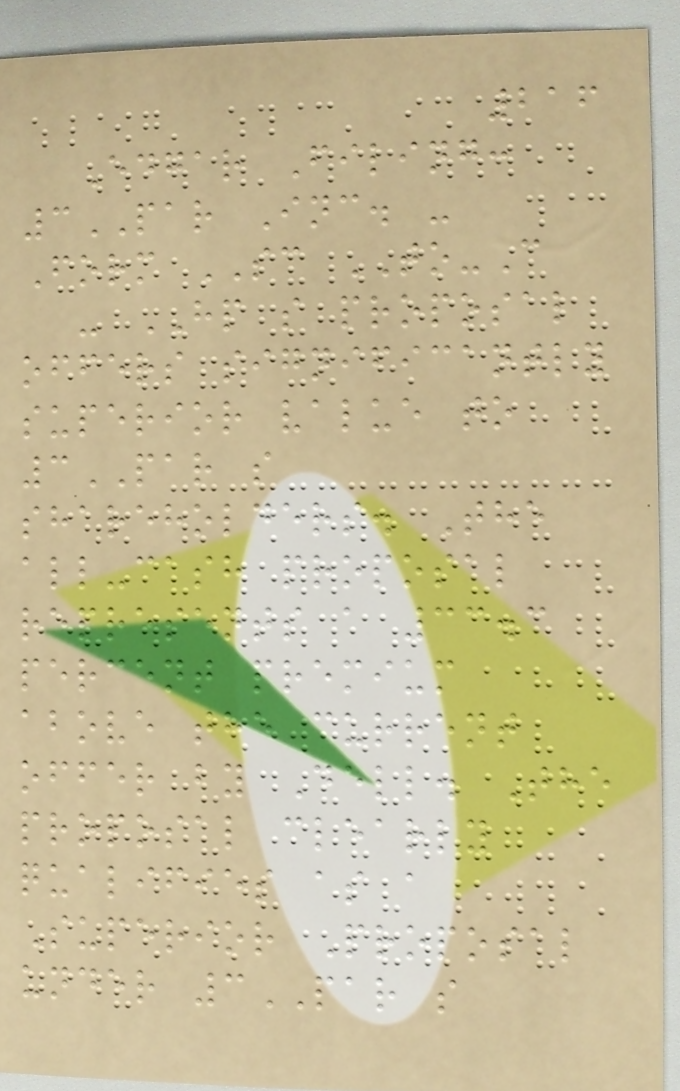216
Edgar Filing:
3PAR Inc. -
Form SC TO-C
- HP s proposal
offers significantly
superior value to
3PAR s
shareholders. The
all-cash proposal
represents a 33.3
percent premium
above the current
offer by Dell. The
proposal clearly
qualifies as a
Superior Proposal
under 3PAR s
